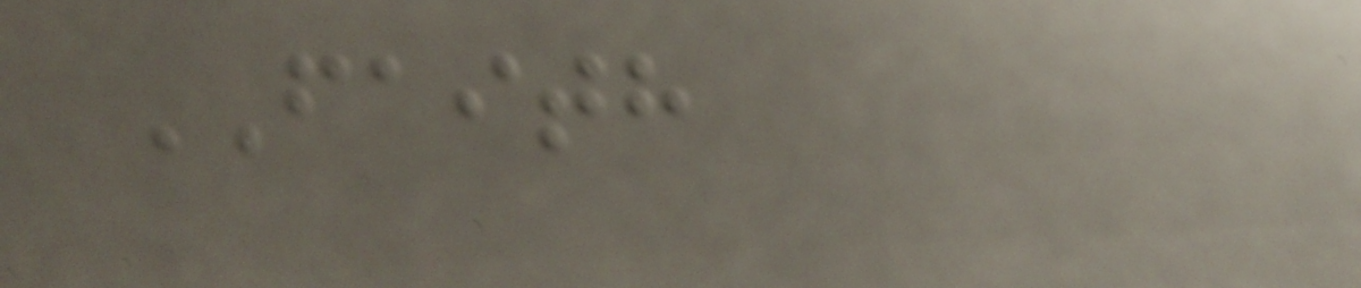FAITH
